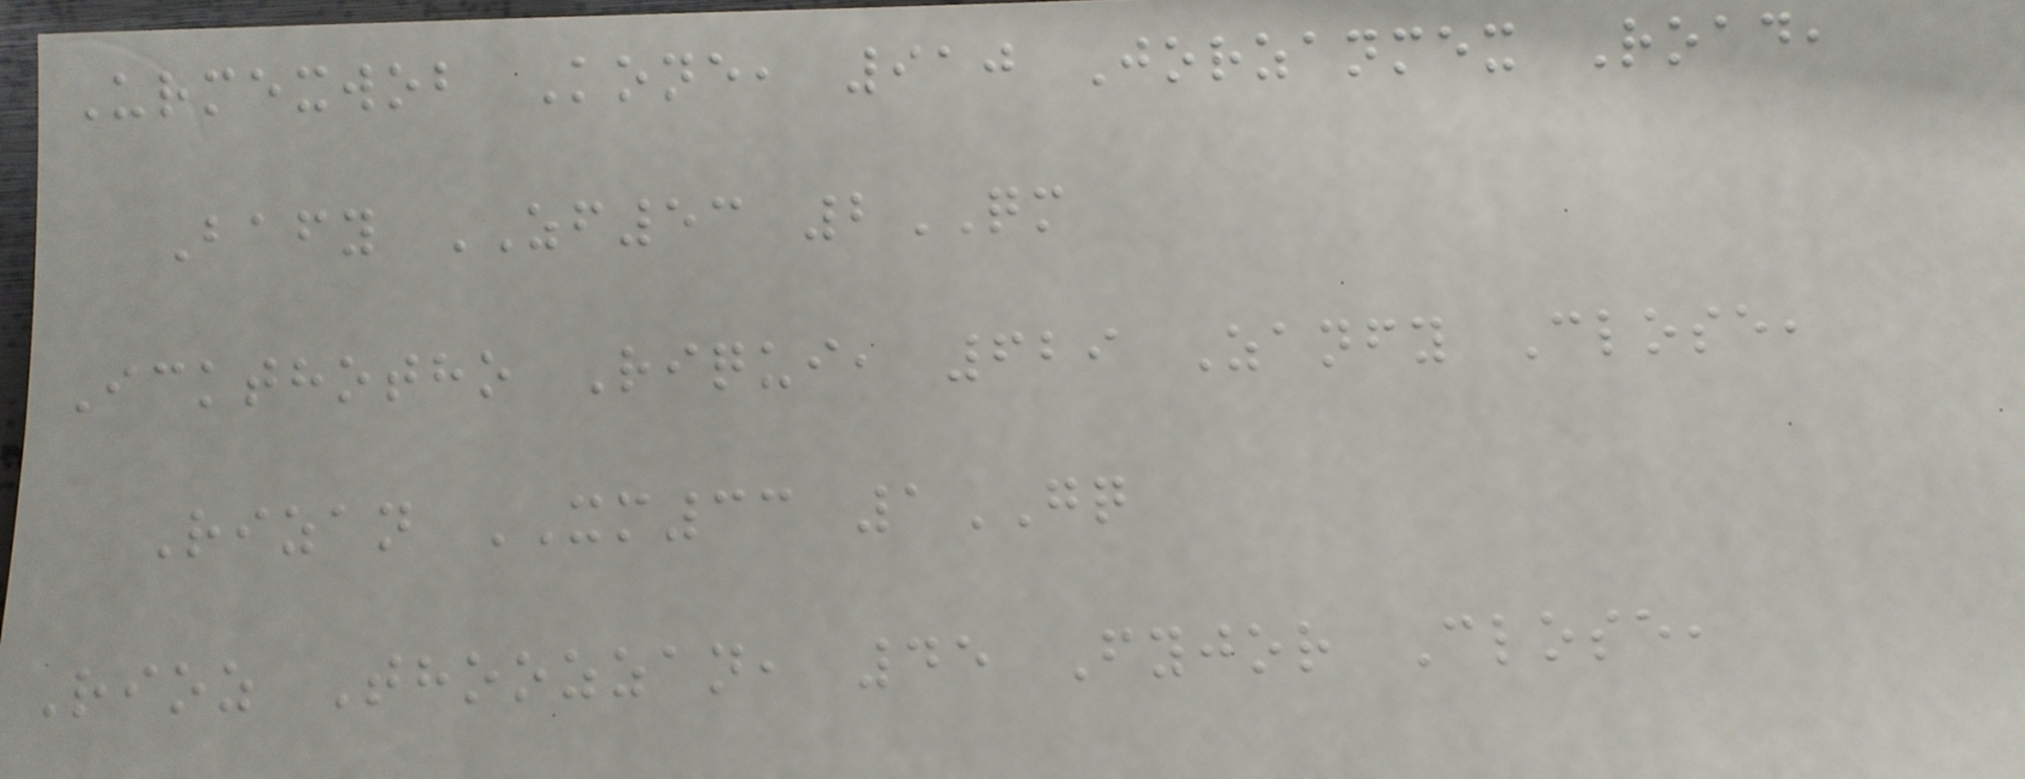Urmexwob Kone, 910 Jorzanmex Road,
Bafy ZF53 2QM
Ickthotho Riqui, 629 Zanfy Close,
Rizan XM33 1GQ
Rioz Thoozzan, 45 Fyjor Close,
